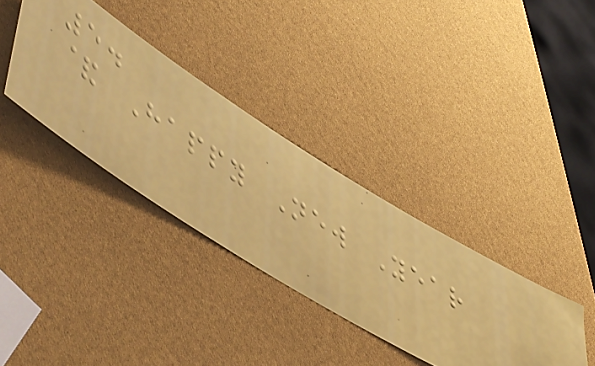5.
& Happy New Year
